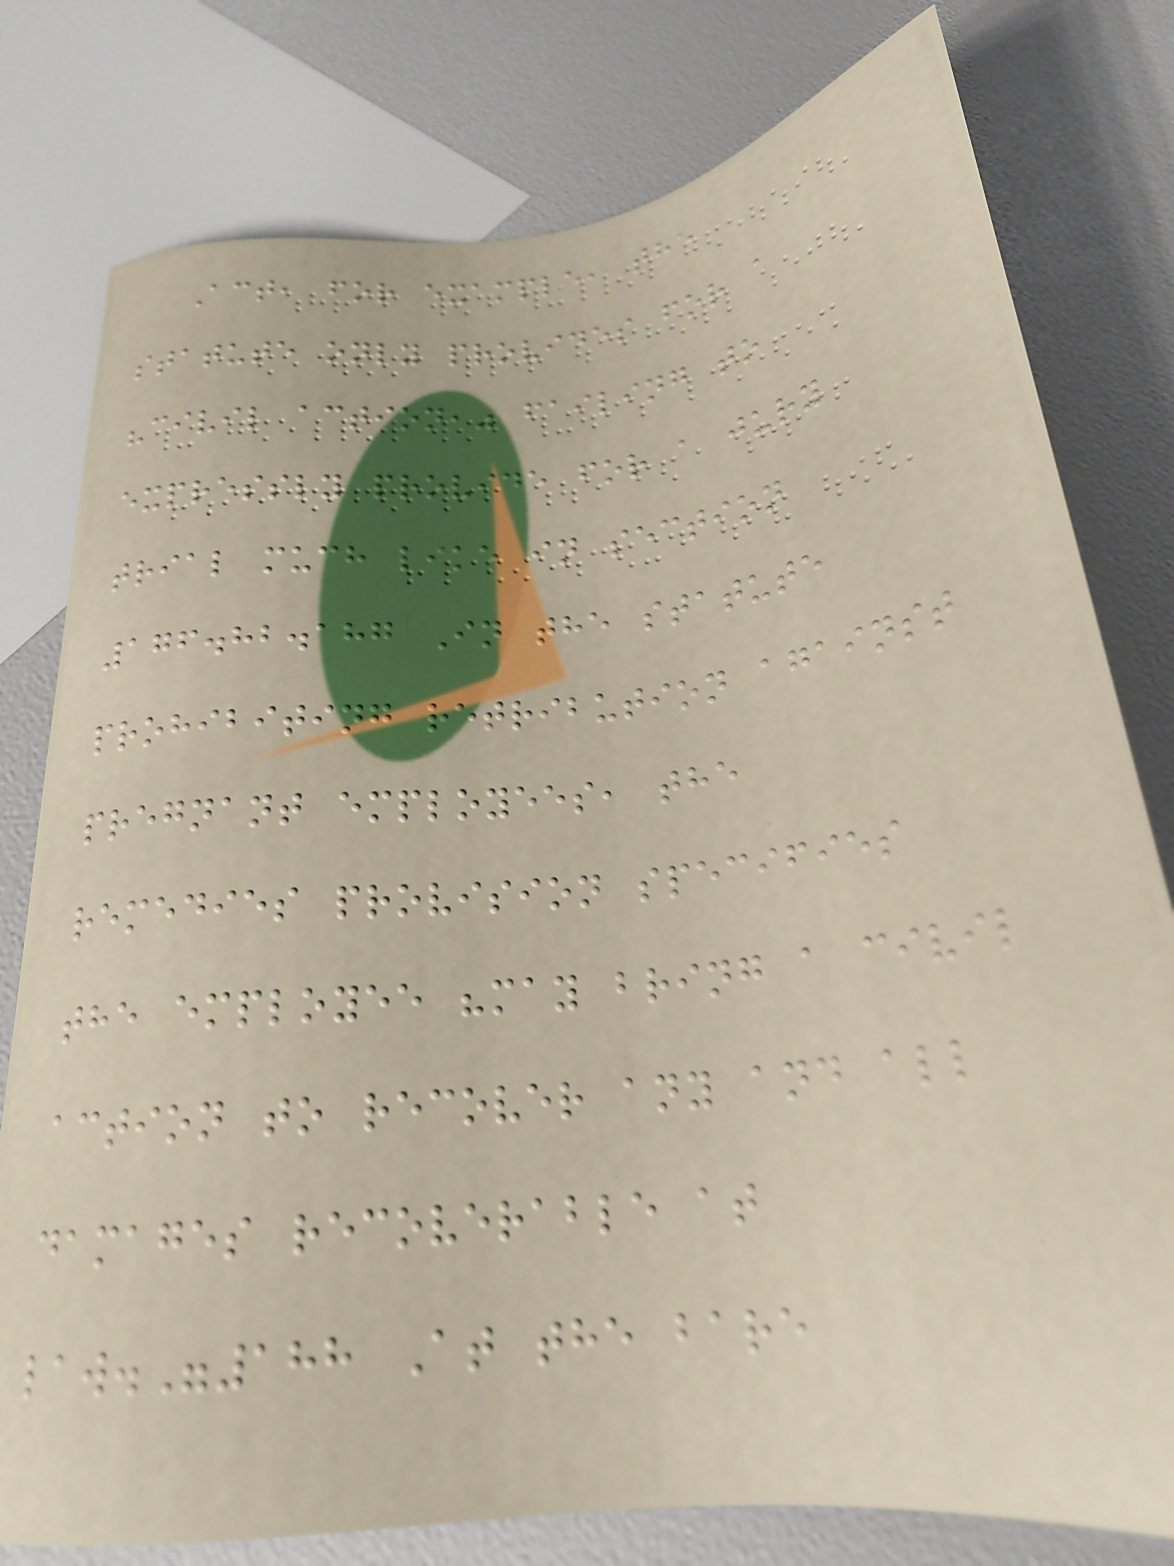Act, for example, the
statute only provides for a
"civil action," failing to
expressly provide for a jury
trial much like in section
176.82.187 In the statute
prohibiting retribution against
pregnant employees, the
remedies provision specifies
the employee "may bring a civil
action to recover any and all
damages recoverable at
law."188 At the bare
